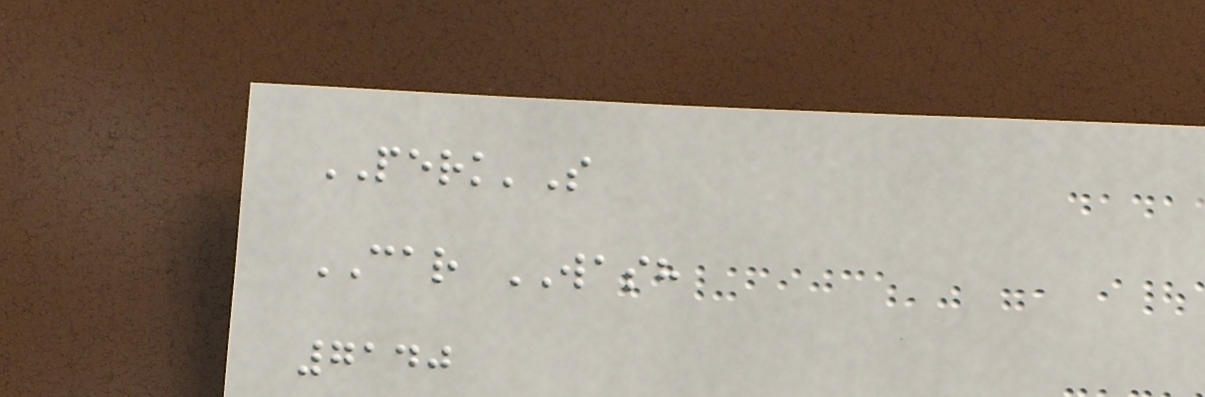PERK'S
CAR WASH
7140
